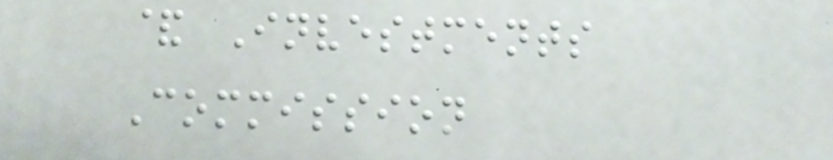& Investments
Commission
